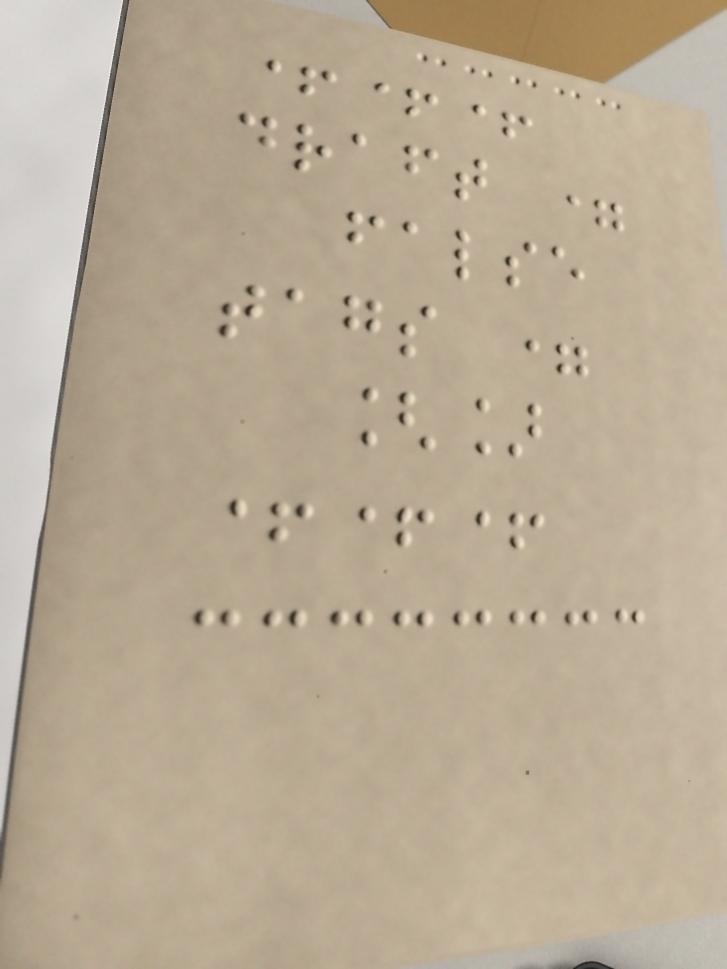+++
draft =
false
tags =
[]
+++
